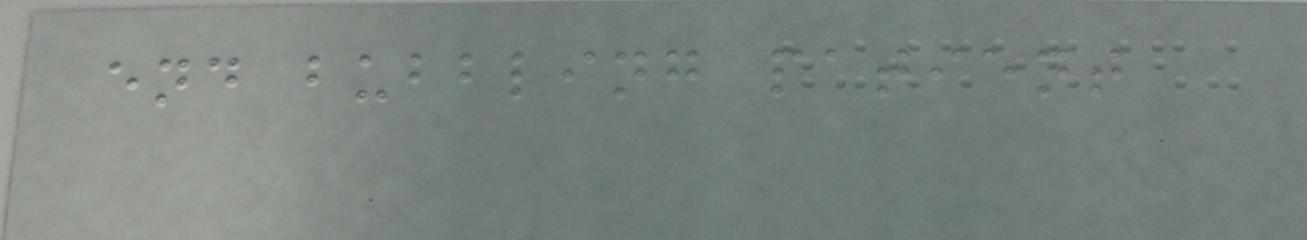end bubbling patient
